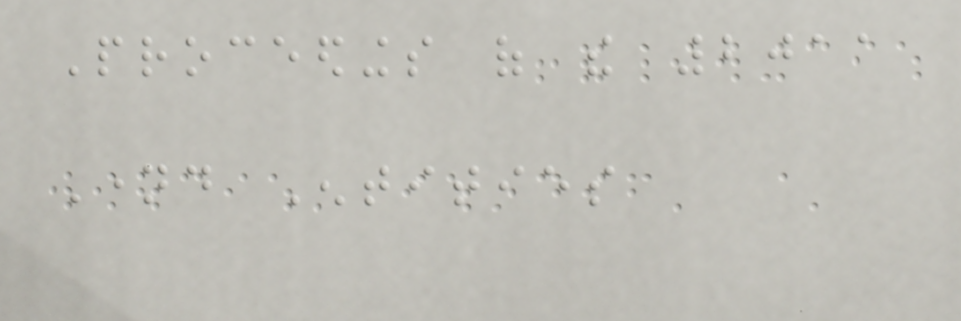Proceedings of the 2011
Named Entities
